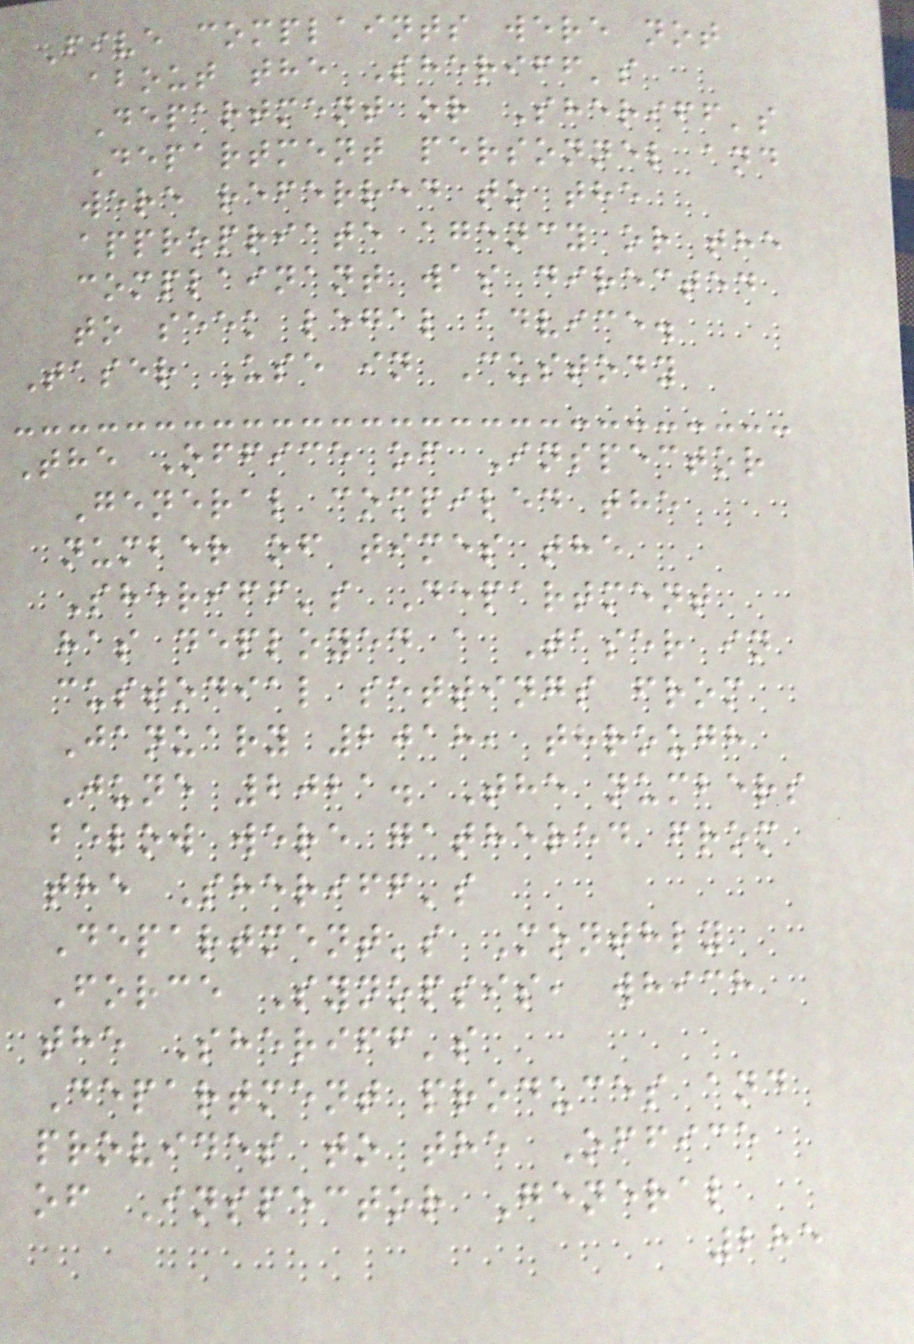Five complaints were not
about the Sheriff's
Department or Sheriff's
Department personnel and
were referred to the
appropriate agency or the
complainant was directed
to seek legal advice.
Taser Use in Custody
The Office of Inspector
General compiled the
number of times the
Sheriff's Department
has deployed a Taser in
custodial settings from
January 2018, through
June 2021. The numbers
below were gathered from
the Sheriff's
Department's Monthly
Force Synopsis, which
the Sheriff's
Department produces and
provides to the Office
of Inspector General
285
